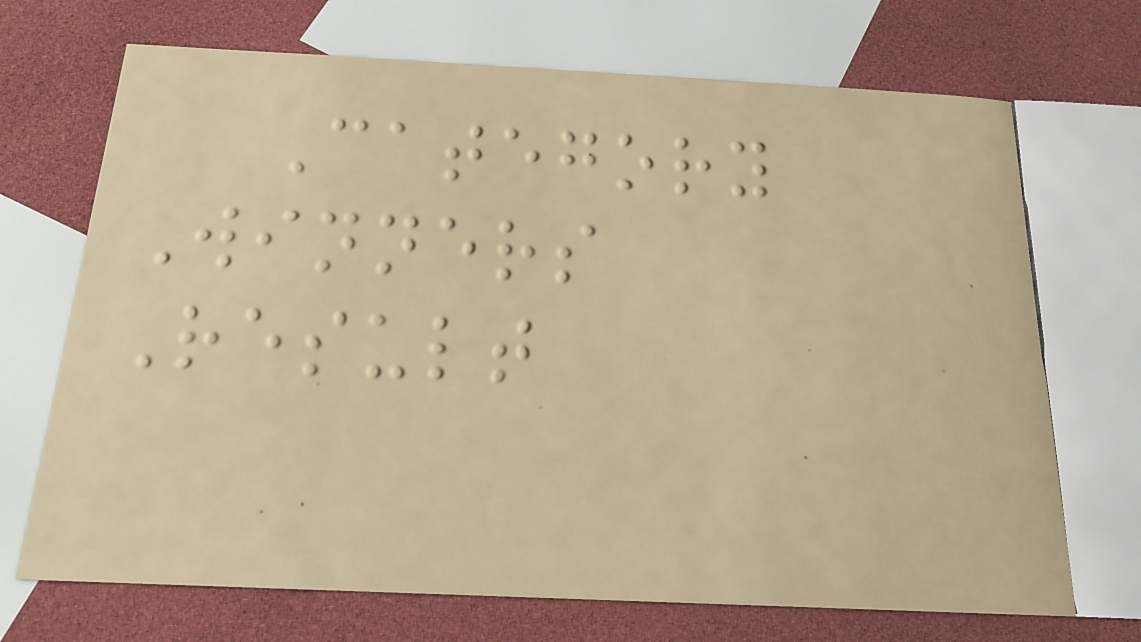Category
Winners
Result
